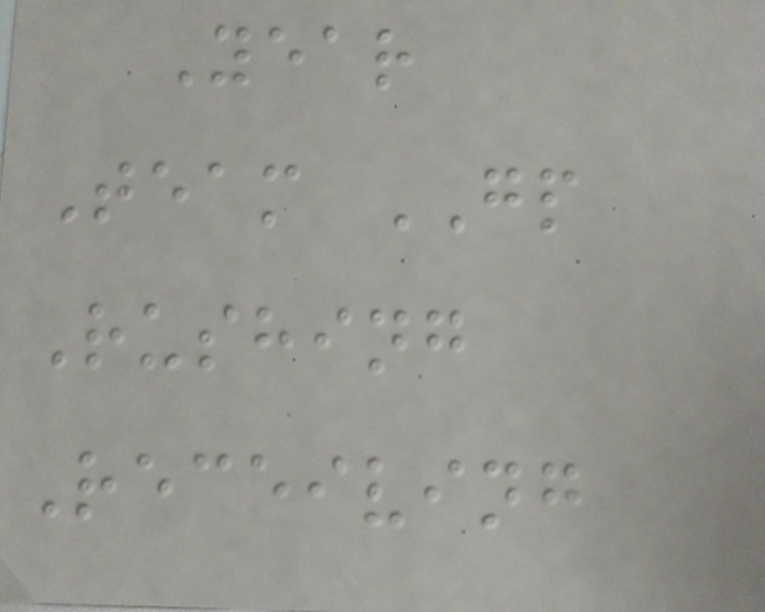Year
Team GP
Rushing
Receiving
